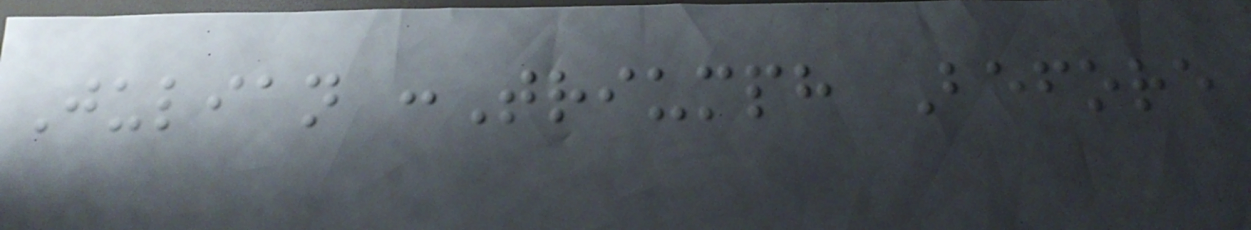Julian :Triumph Before
